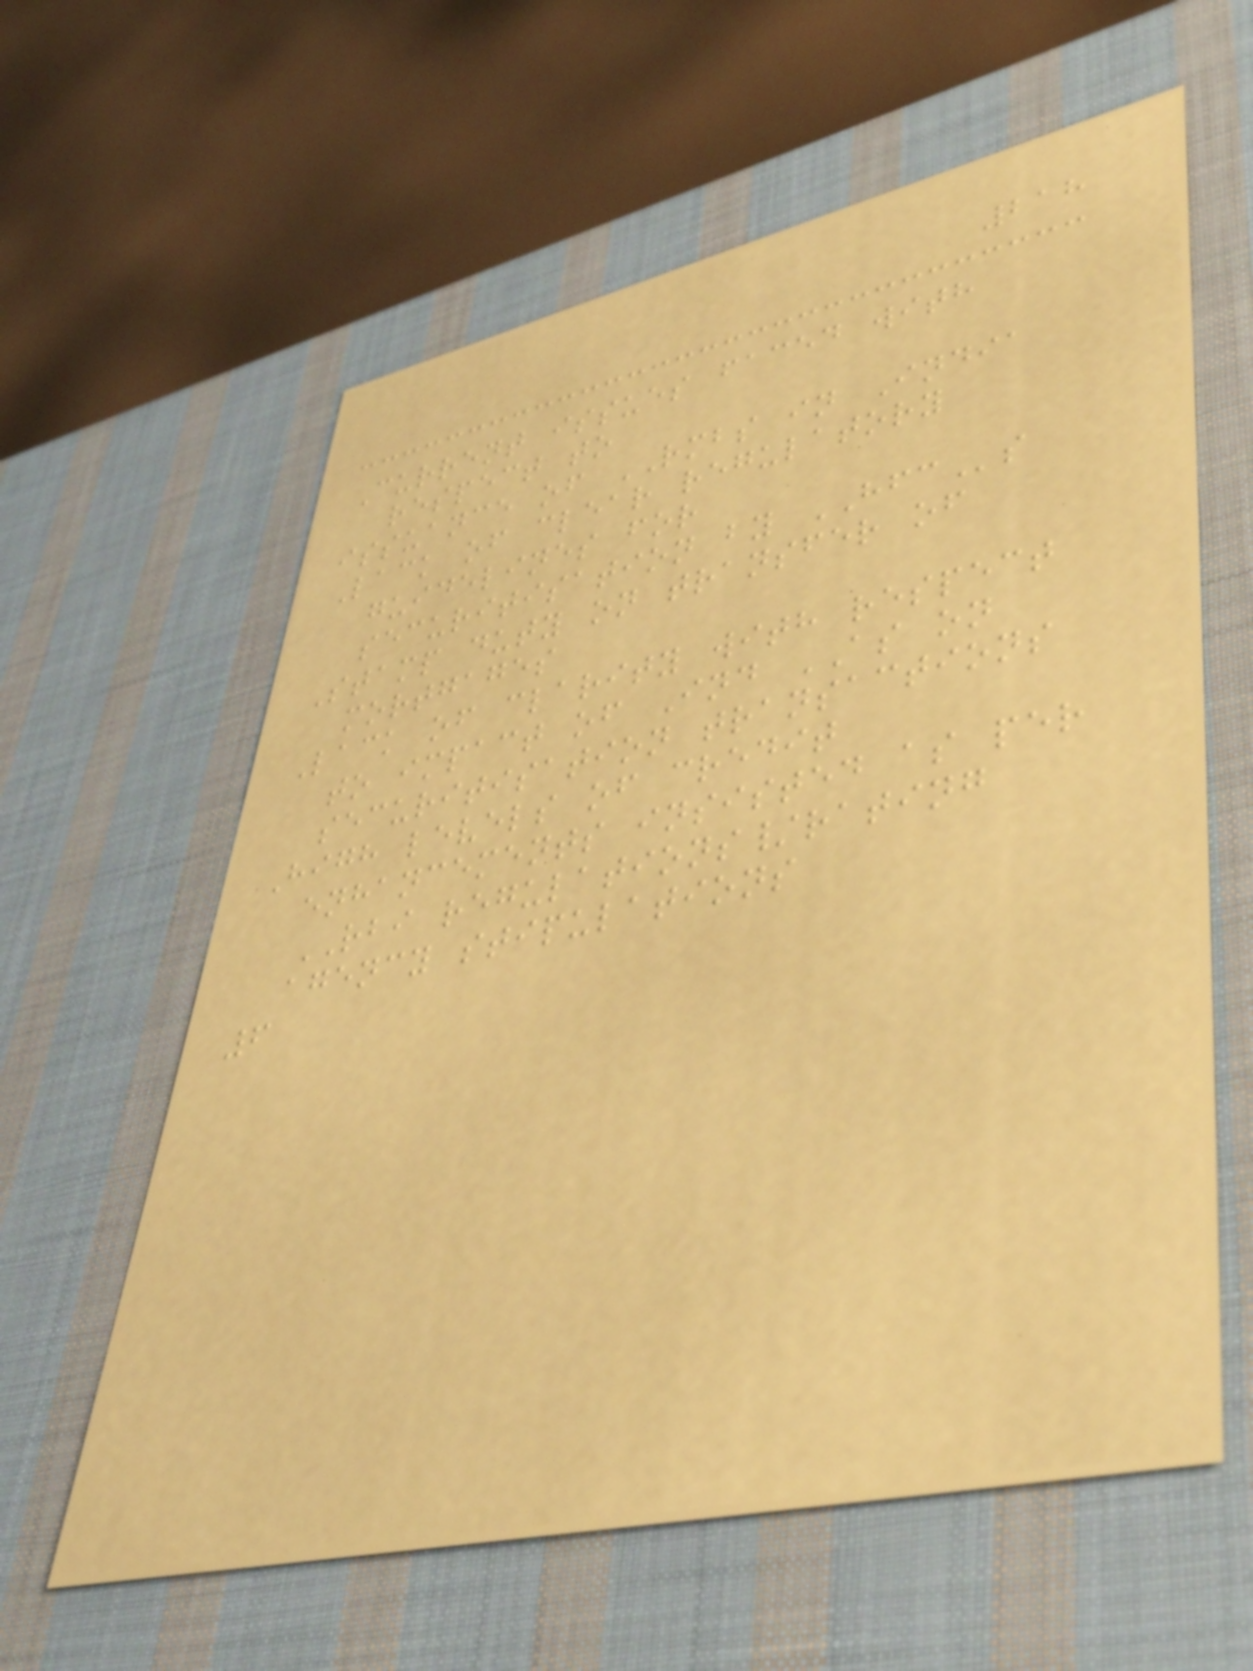218
Current issues faced with
respect to
issuance of RMBS in India
Lack of clear regulatory
guidelines for
securitisation by HFCs
Stamp duty on transfer of
mortgages
Lack of clarity with respect
to impact of Ind AS on
securitisation transactions
High levels of credit
enhancements insisted as per
RBI regulations/rating
agency stipulations
6
